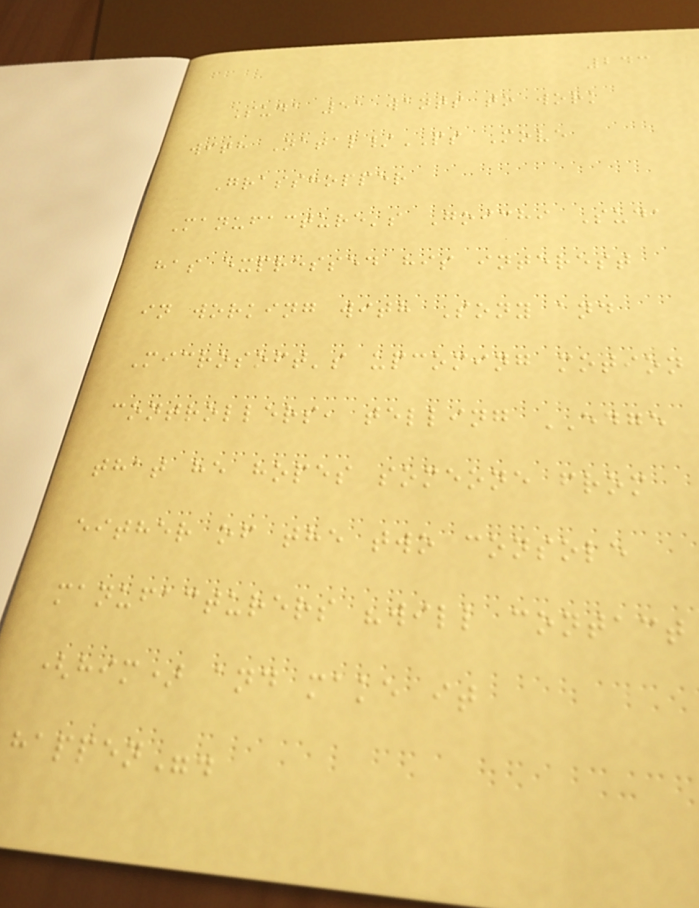243
Suda 51 wants to work
with Natal/PS Move
Grasshopper
Manufacture's Goichi Suda
has expressed his interest
in working with Sony and
Microsoft's upcoming motion
controllers, telling EDGE
that he hopes someone from
either of the two console
manufacturers "will contact
(him) and make it
happen".
